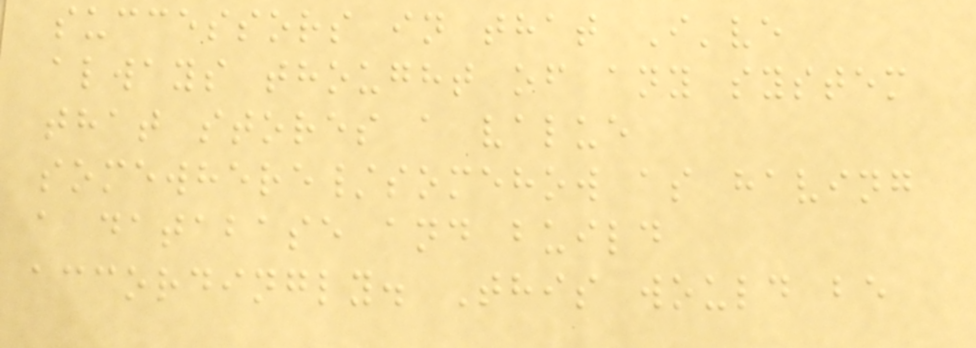successors in that I've
always thought of any system
that stores a value
somewhere/somehow as having
a database and build
accordingly. This would be
